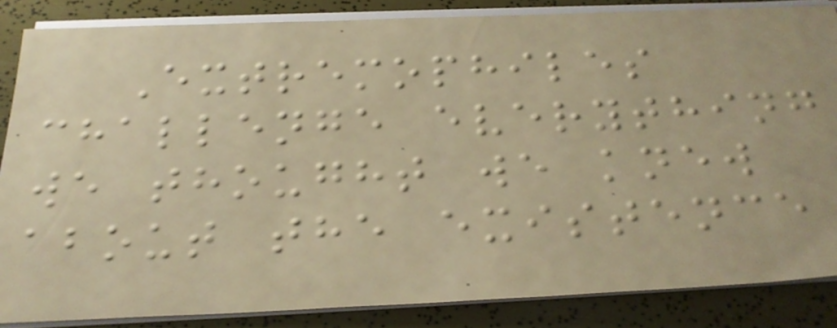Extremophiles
challenge everything
we thought we knew
about the existence
